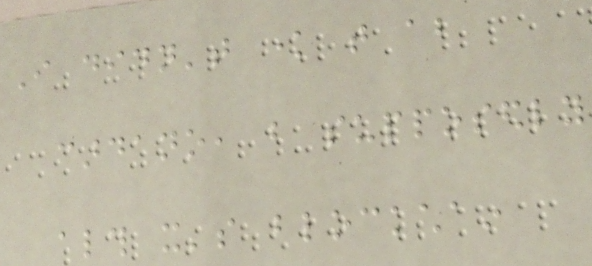I didn't know that about
cardano, but supposedly
although it's blockchain
